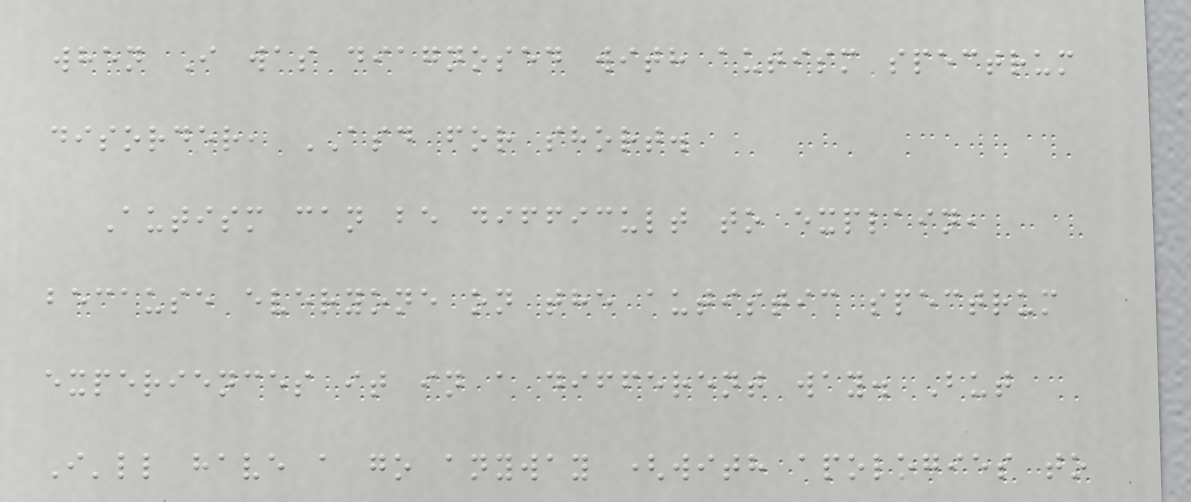when I was diagnosed with autism spectrum
disorder, ASD for short.
Autism can be difficult to explain,
because everyone on the autistic spectrum
experiences it in a different way. But
I'll have a go anyway (with apologies to
